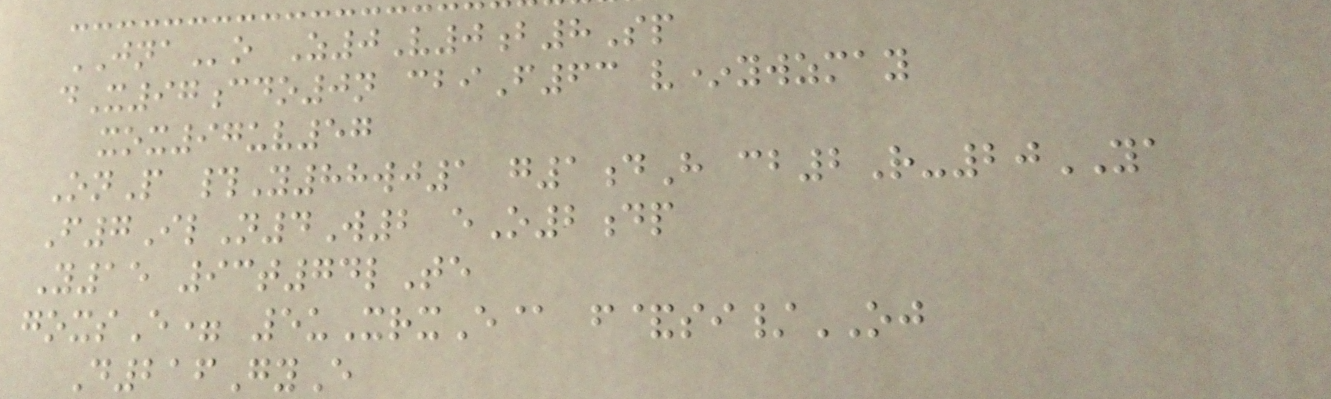JNAo Z0V0b8Sp
dX97cdo0n cbiF63 v*ywzmay
xox97uv57
OnP #Y88wj1 g1dH cb2R-20YA
F7IlN4W2 eO2dp
Y15 93t74lTe
goxsE= 5uXrxE@ f&si/OJ
D216GyE
